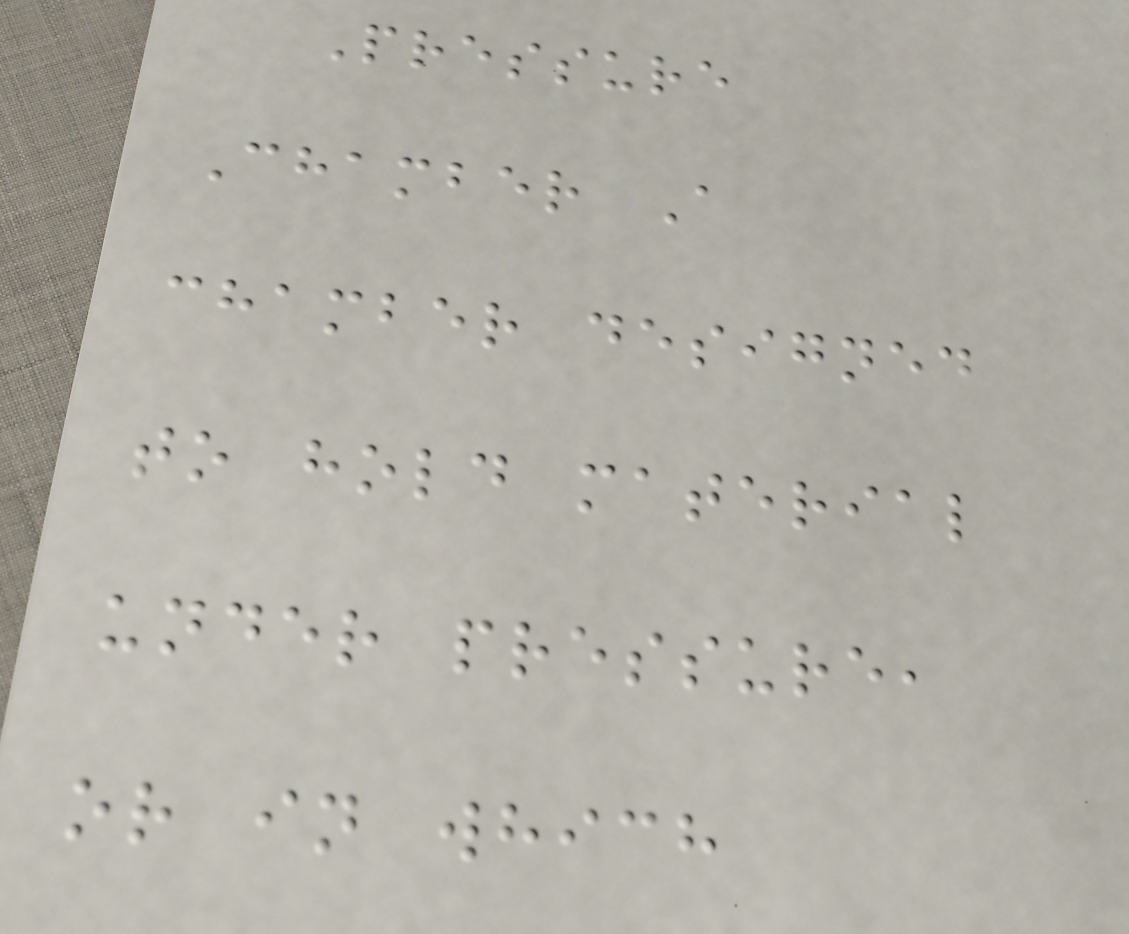Pressure
Chamber A
chamber designed
to hold material
under pressure,
or in which
